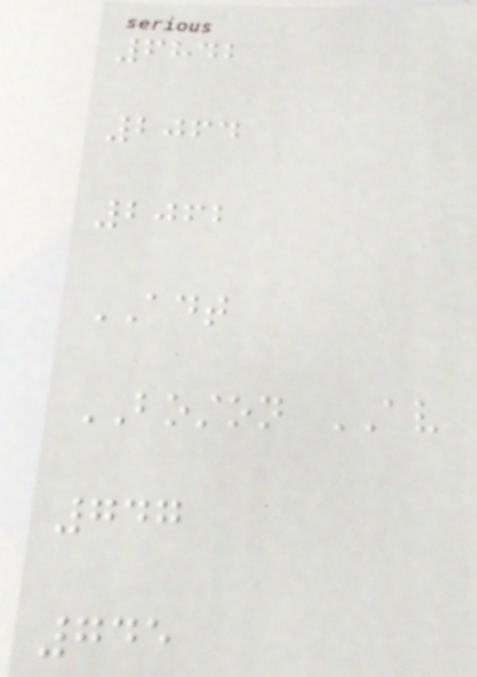6842
2064
2062
ADT
BOSTON AV
747
745
